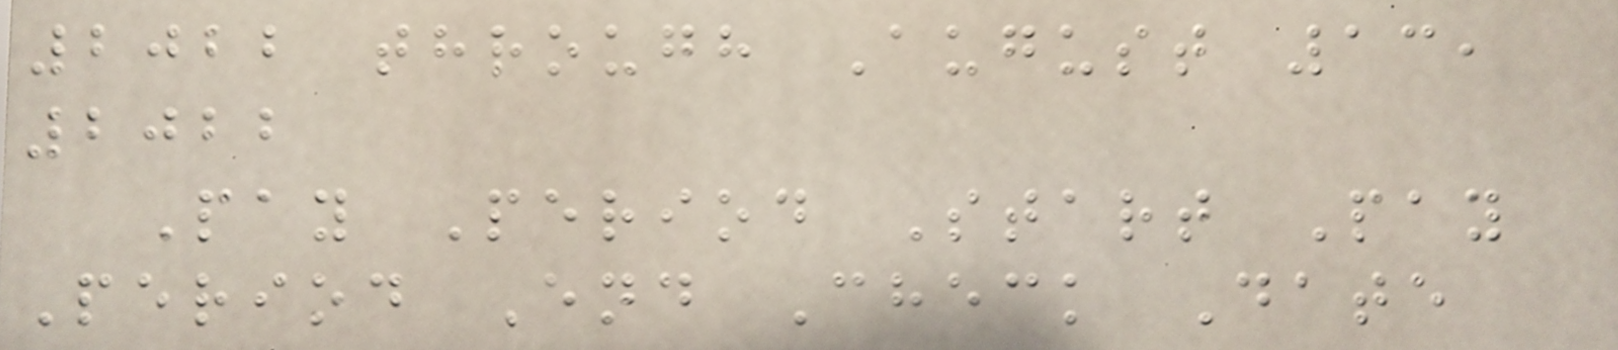2022 through August 13,
2022
Pay Period Start Pay
Period End Check Date
